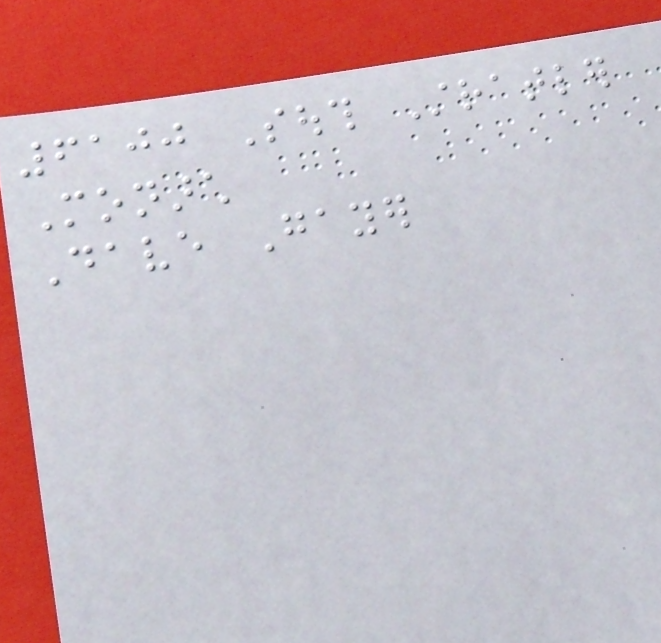6100 South Stratler
Monarch
Dave Gayer
